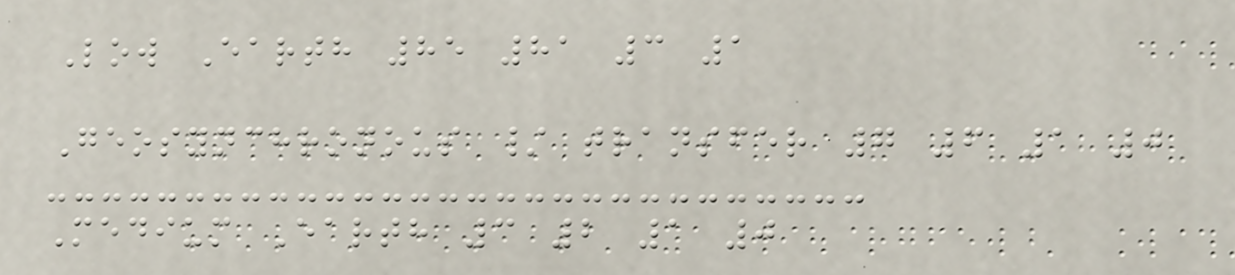Low Earth 85 81 3 1
Geosynchronous / transfer 7 6 1 0
Medium Earth 3 2 1 0
